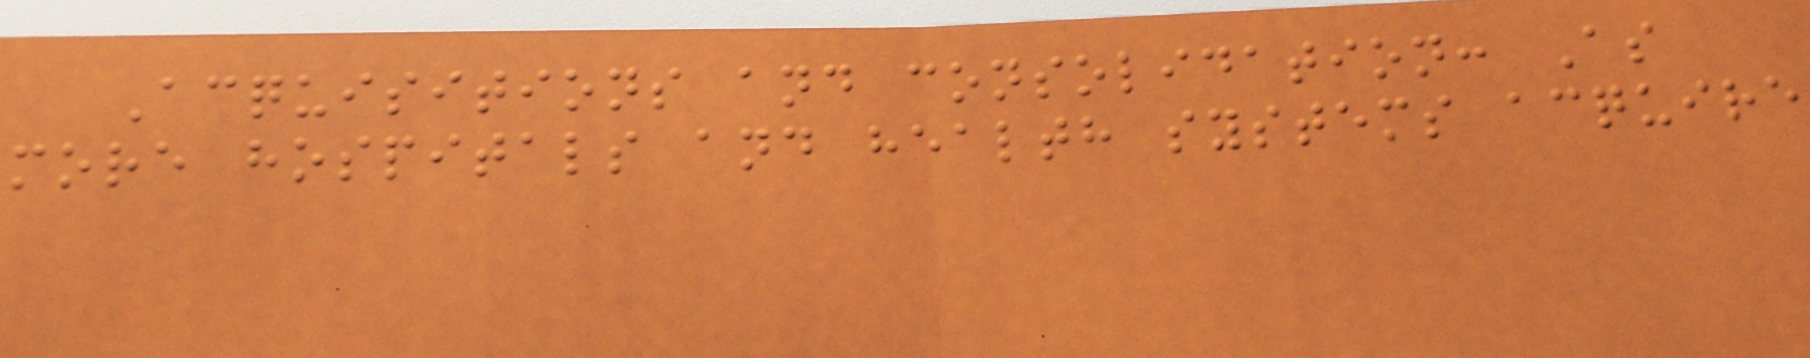Acquisitions and consolidation: As
more hospitals and health systems acquire
